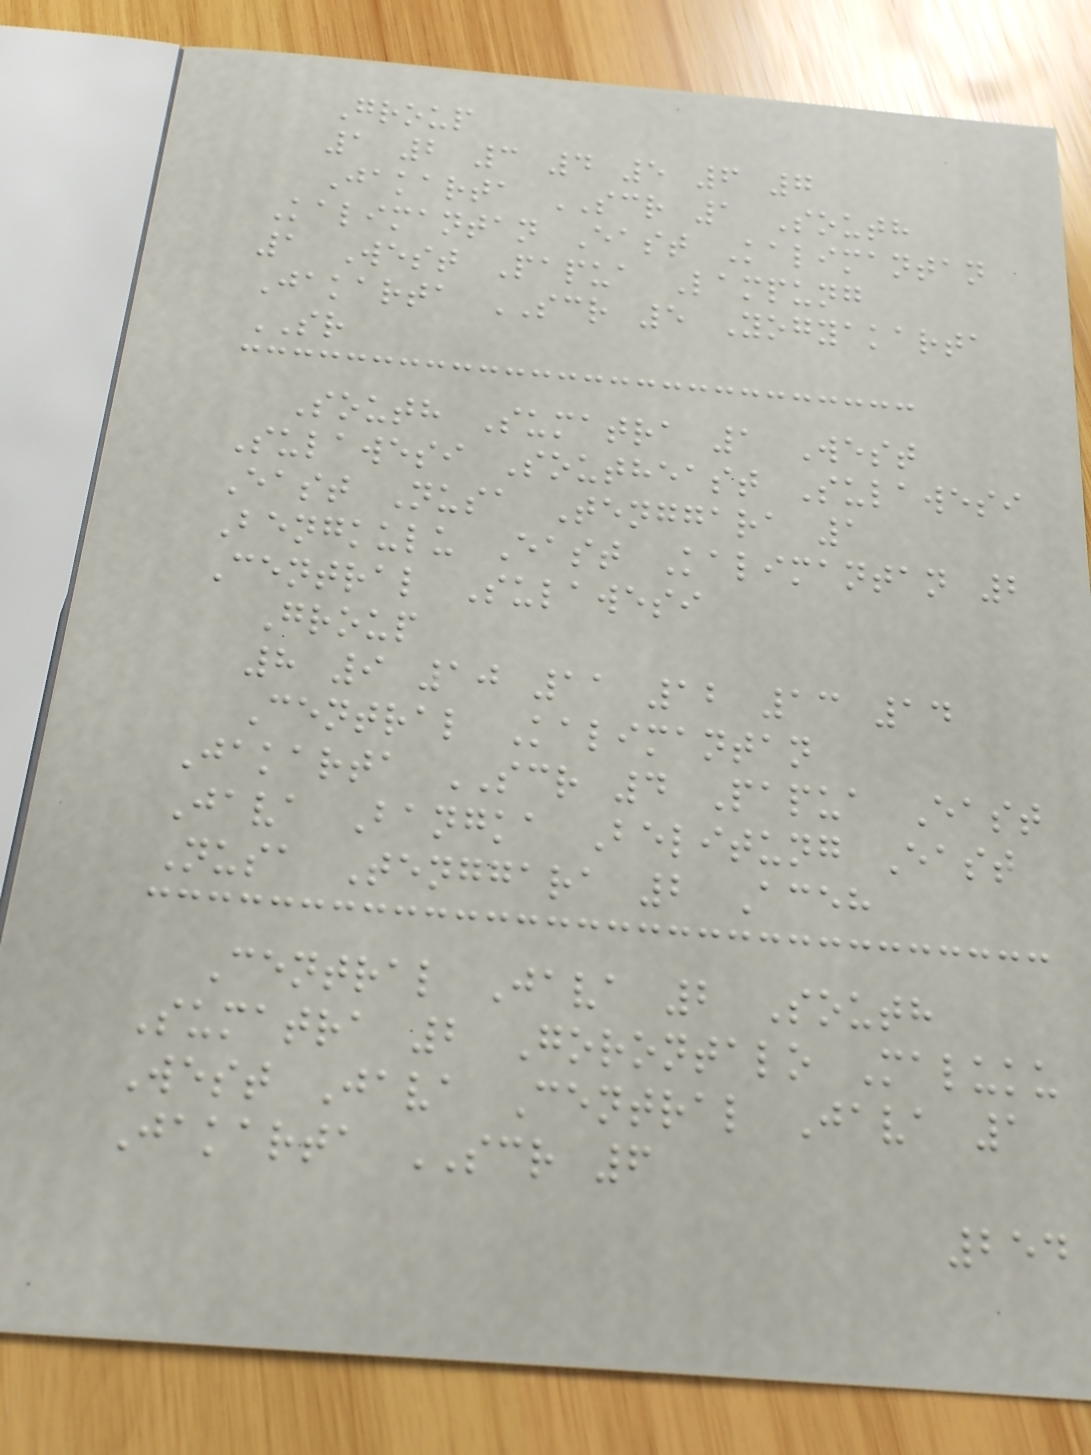Group
1 2 3 4 5 6 7
Jakarta SCR 1 South
Kalimantan East Kalimantan
1 West Papua Lampung
Jakarta SCR 5 Yogyakarta
SR
South Sumatra 1 West
Sulawesi Southeast Sulawesi
East Nusa Tenggara 1
Bengkulu East Kalimantan 2
Central Sulawesi
Group
8 9 10 11 12 13 14
Central Kalimantan
Jakarta SCR 4 Papua East
Java Bangka Belitung East
Nusa Tenggara 2 Aceh
Central Java 2 South
Sumatra 2 Gorontalo Maluku
West Java Central Java 1
Jakarta SCR 6
254
